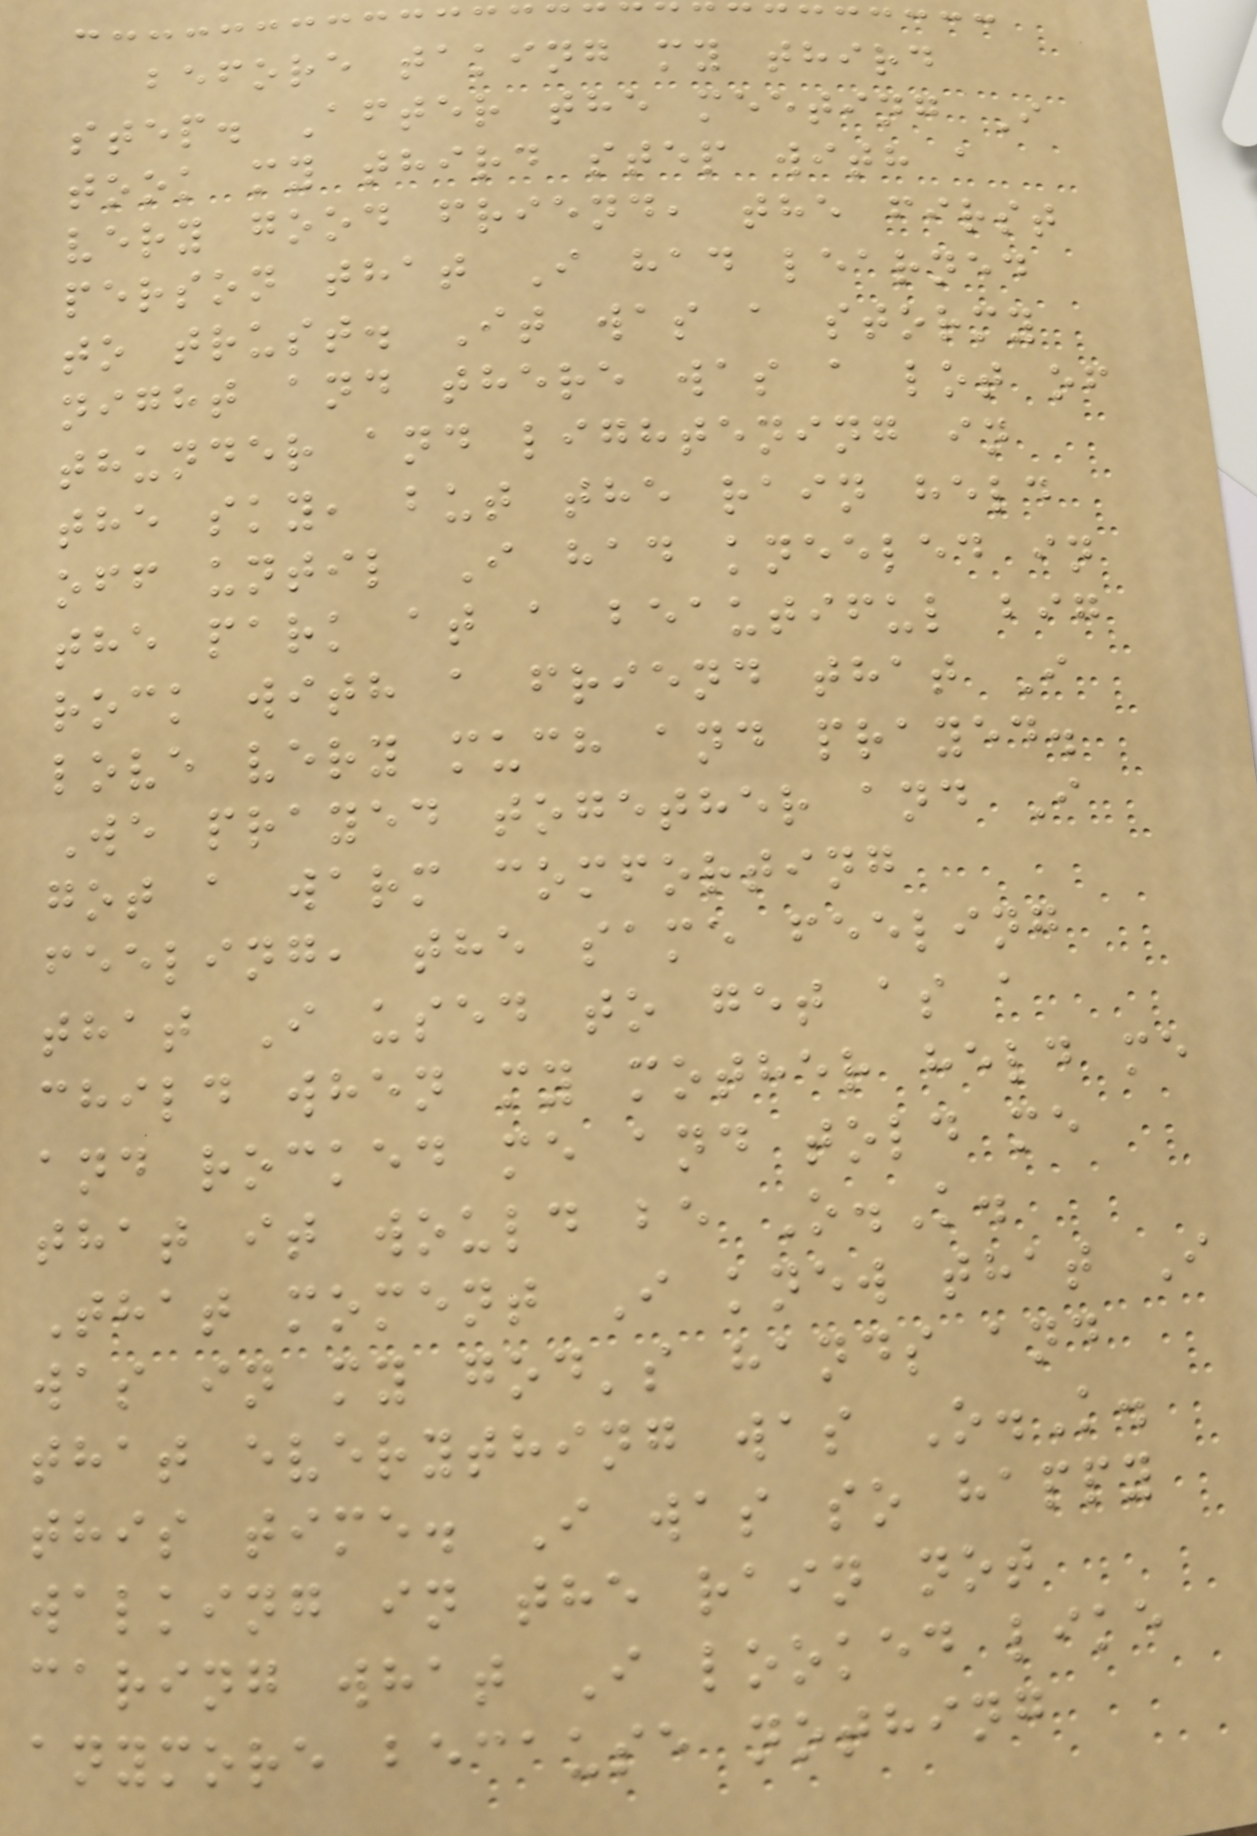before taking my third
step. After the meeting I
took my third step with a
very good friend, the first
person that I had learned
to trust. It was a stormy
night and there was a lot of
thunder and lightening in
the sky, but the rain held
off until I had kneeled in
the park at a beautiful big
rock with a friend that I
love very much and prayed.
We prayed together and I
got a warm comforting
feeling, the same feeling
that I used to get as a
child when my mother held me
and rocked me and told me
that it would be O.K.
That moment I knew that I
was in my god's hands and
that everything was O.K.
this time. I was so happy
walking in the rain not
caring what I looked like
anymore because nothing
